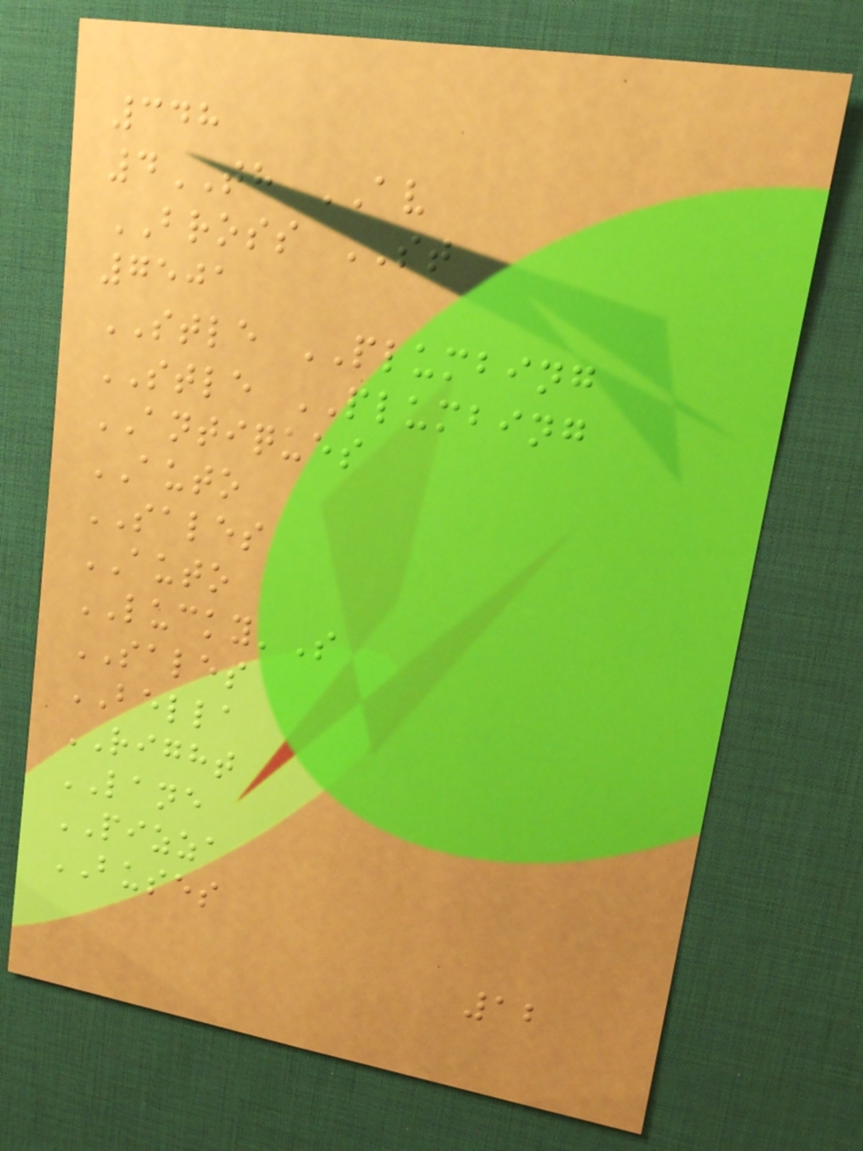348
4TH AV
BROSS ST
7501
STLE PLUMBING
STLE PLUMBING
ANTIQUES
AUTO
SALES
AUTO
LUCKY'S
SALES
BELLA
RIGHT
LANE
PIZZA
BUSES
12
